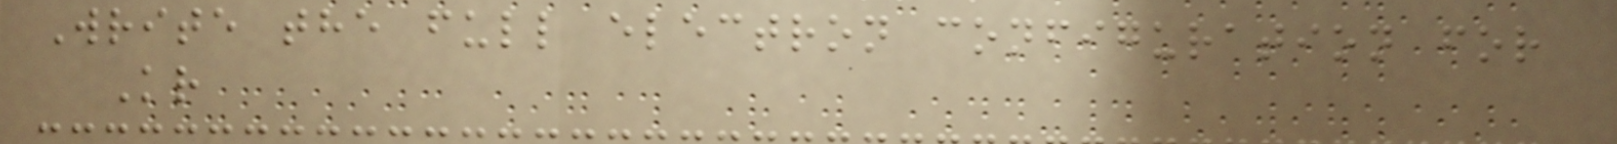Write the full electron configuration for
Kr
